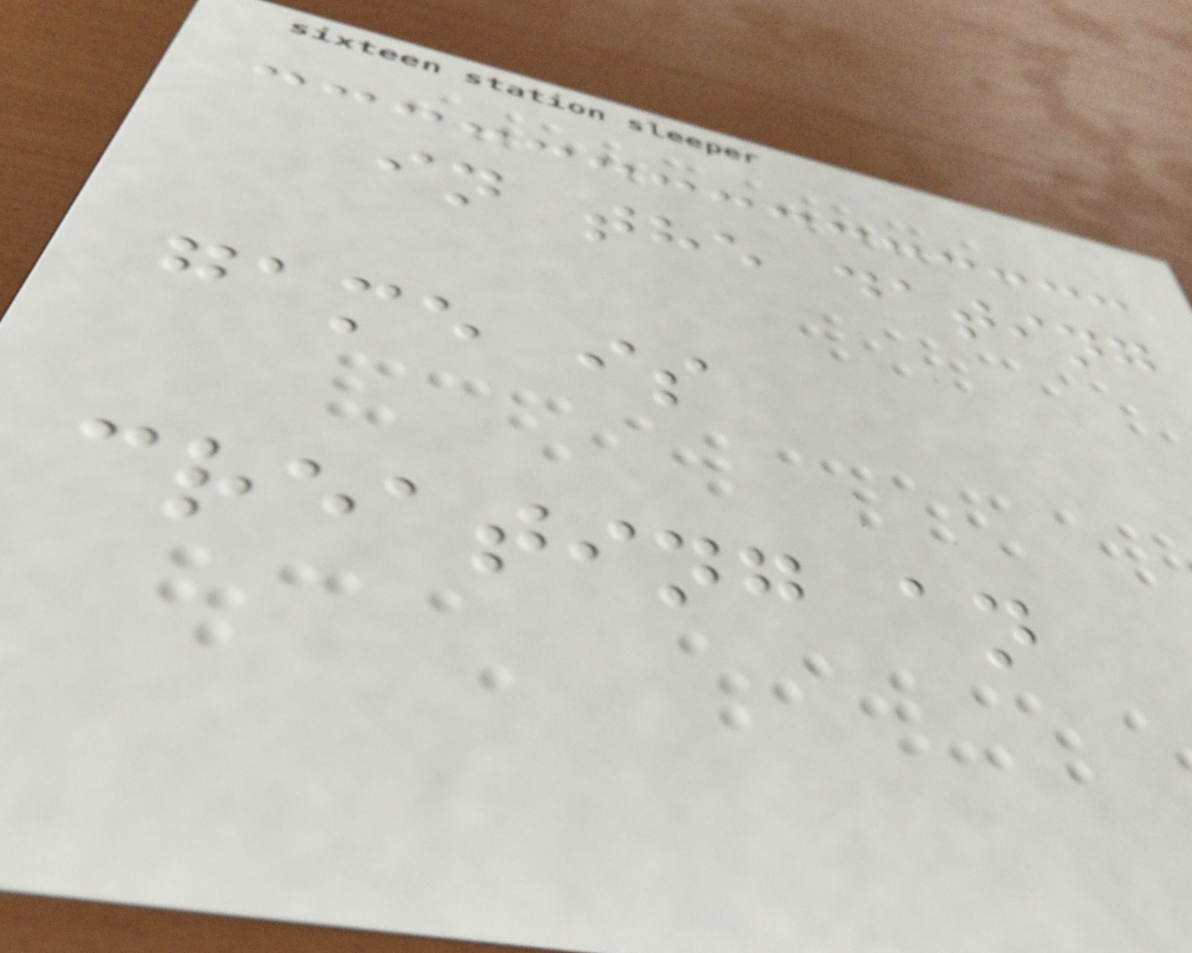in the dating
game is
creating an
